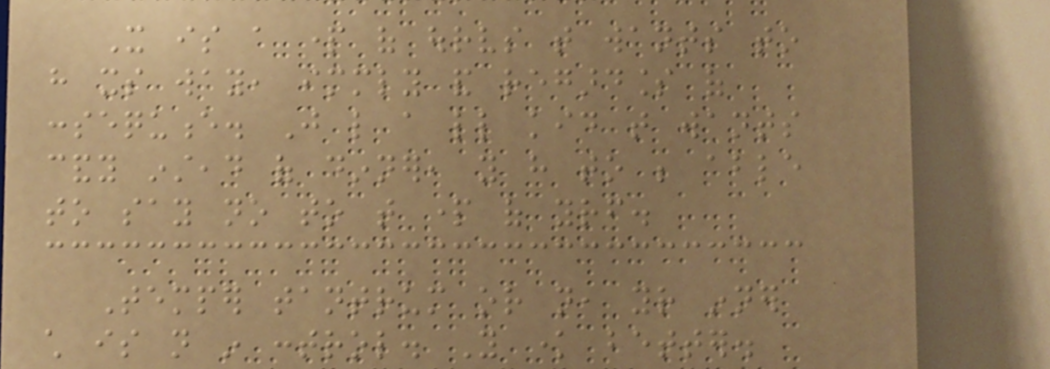It is a part of ourselves that wants to
have its way, immediately and regardless of
consequence. Just like a little kid that wants
candy instead of dinner, you have to be able
to say no to that part of yourself.
Temper tantrum or not, your inner
child is not in control. You know better.
